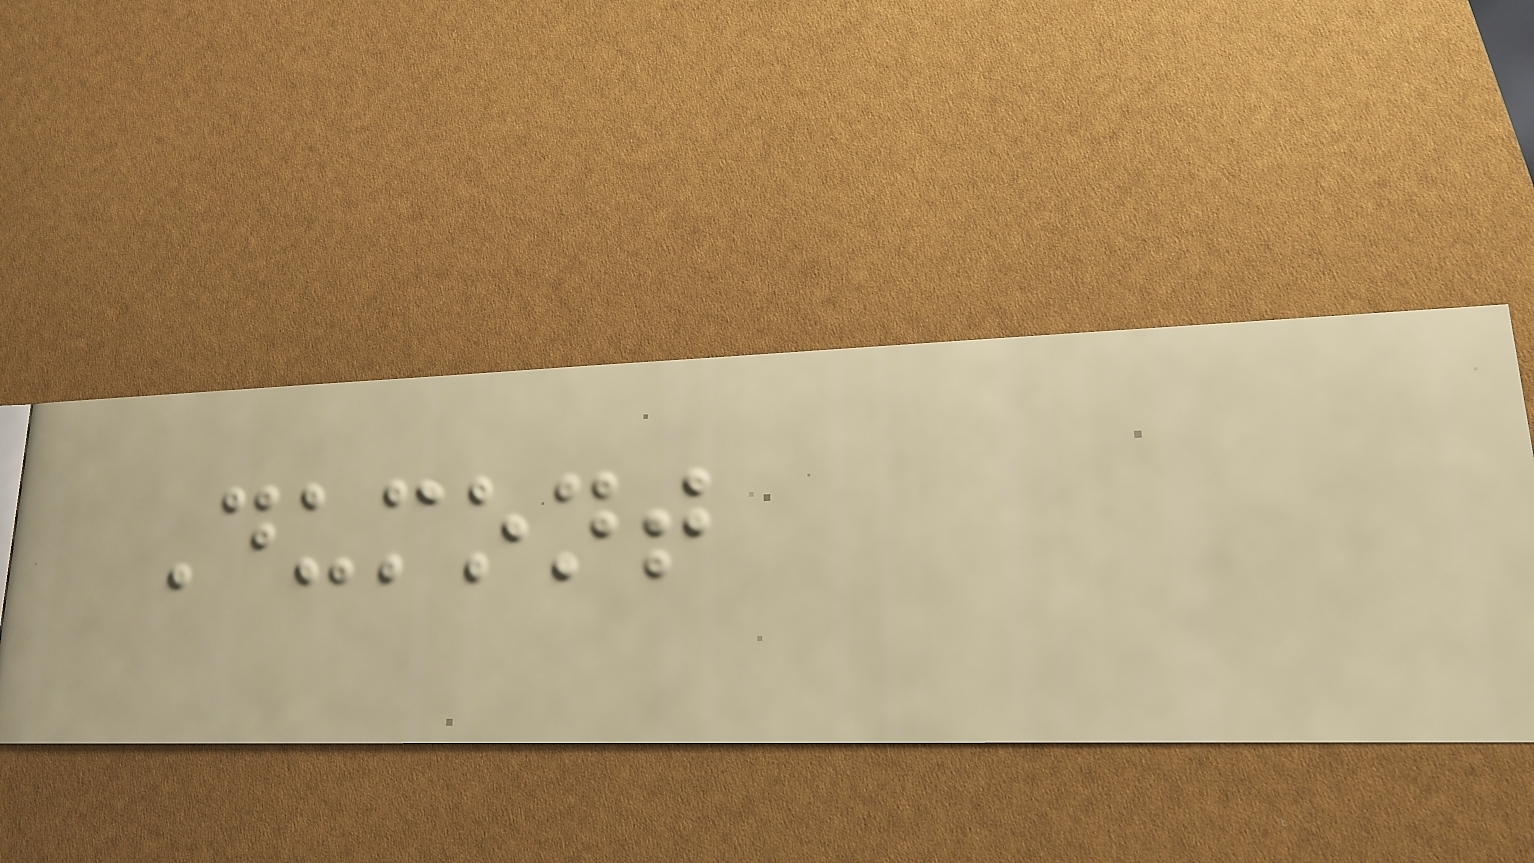Dumont
